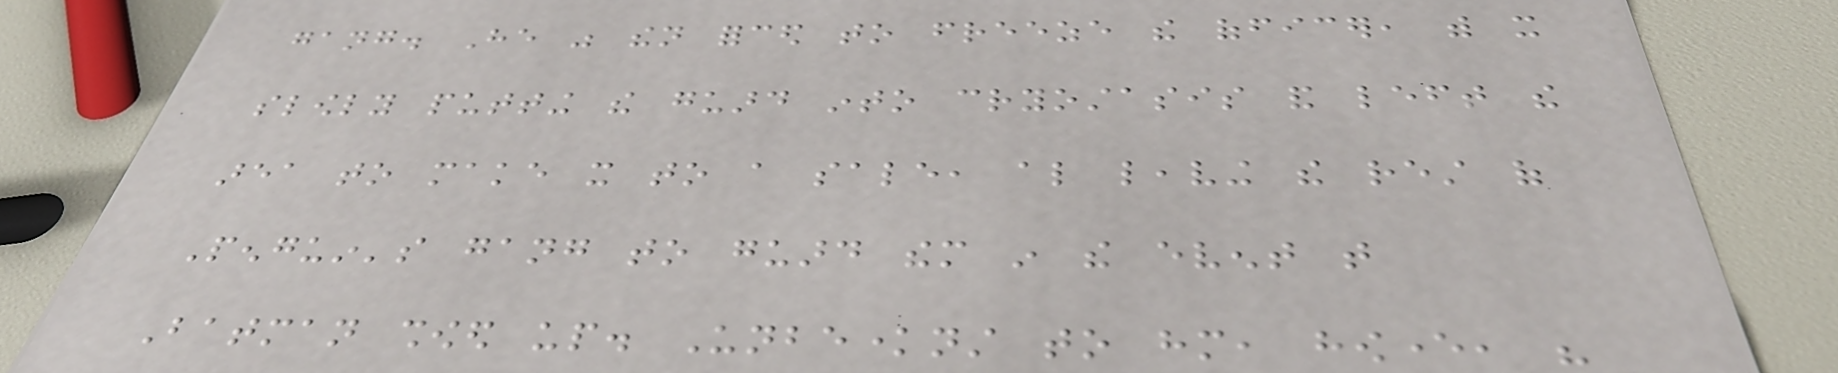gang. He was then forced to freeze the officer, with it
slowly putting the guard into cryostasis and left the
area to make it to a sale, also leaving the rest of
Penguin's gang to guard them in the event that
Batman showed up. Unbeknownst to him, however, his
